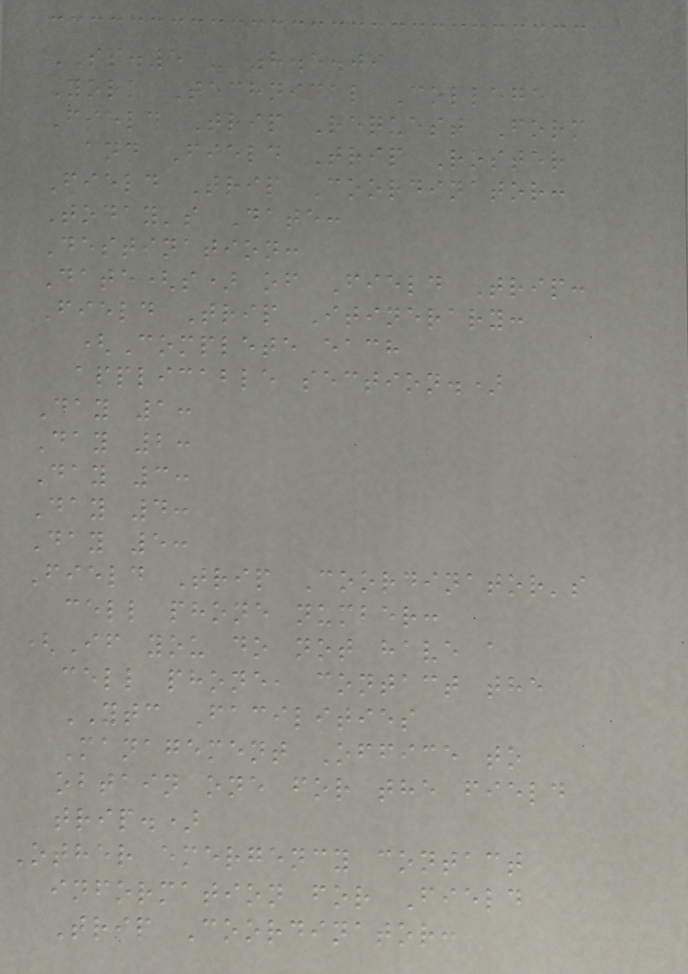SS.5 - 8.5.09
York Technical College
Field Trip Request Form
and Field Trip Roster
Field Trip Coordinator:
Today's Date:
Destination:
Date(s) of Field Trip:
Field Trip Itinerary:
(Complete each
applicable section.)
Day 1:
Day 2:
Day 3:
Day 4:
Day 5:
Field Trip Coordinator's
cell phone number:
(If you do not have a
cell phone, contact the
YTC Facilities
Management Office to
obtain one for the field
trip.)
Other emergency contact
information for Field
Trip Coordinator:
